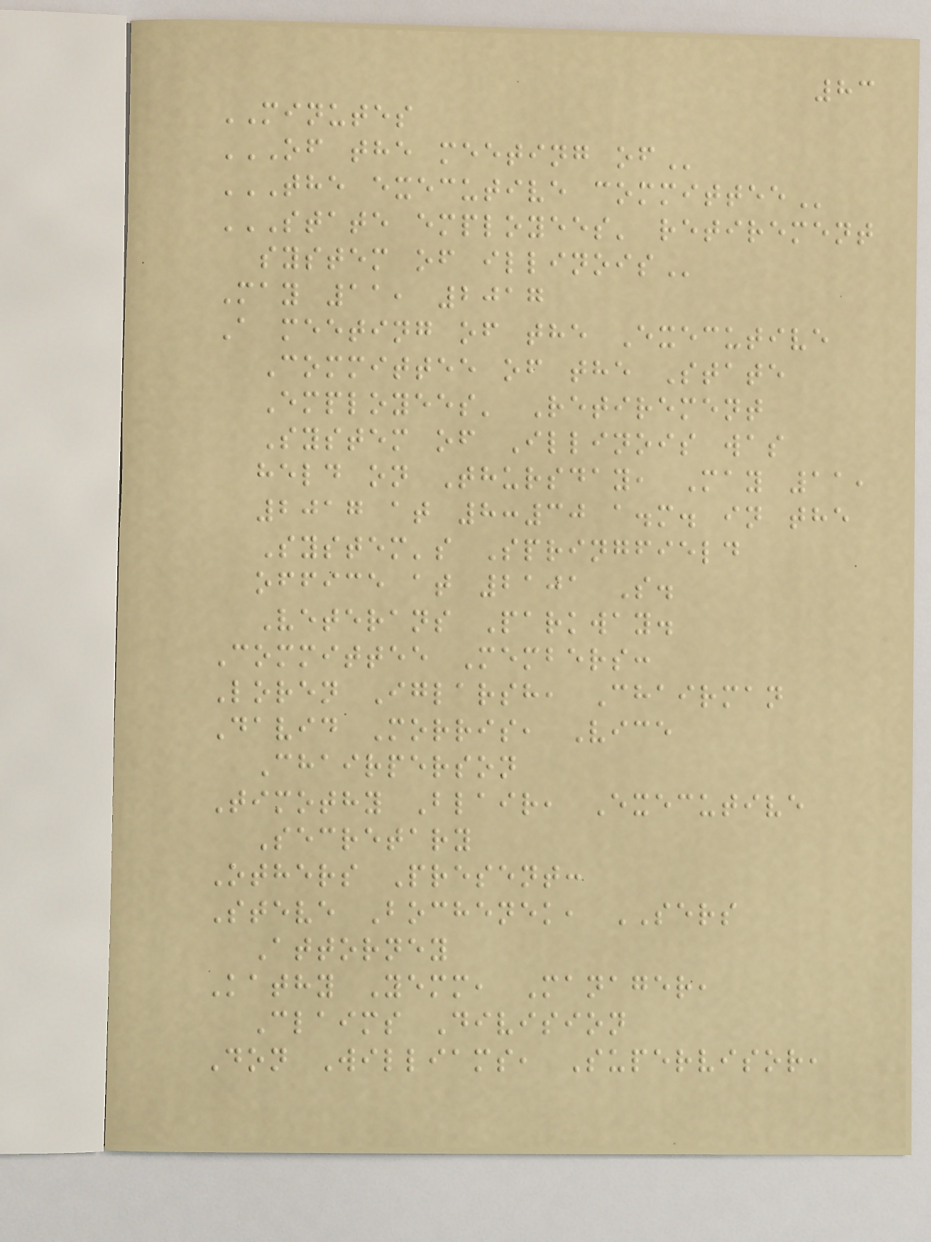83
MINUTES
OF THE MEETING OF
THE EXECUTIVE COMMITTEE
STATE EMPLOYEES' RETIREMENT
SYSTEM OF ILLINOIS
May 11, 2017
A meeting of the Executive
Committee of the State
Employees' Retirement
System of Illinois was
held on Thursday, May 11,
2017 at 8:30 a.m. in the
System's Springfield
office at 2101 S.
Veterans Parkway.
Committee Members:
Loren Iglarsh, Chairman
David Morris, Vice
Chairperson
Timothy Blair, Executive
Secretary
Others Present:
Steve Bochenek, SERS
Attorney
Kathy Yemm, Manager,
Claims Division
Don Williams, Supervisor,
